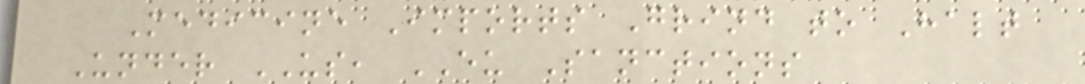Medicine Imports Grind to Halt
Under US, EU Sanctions
